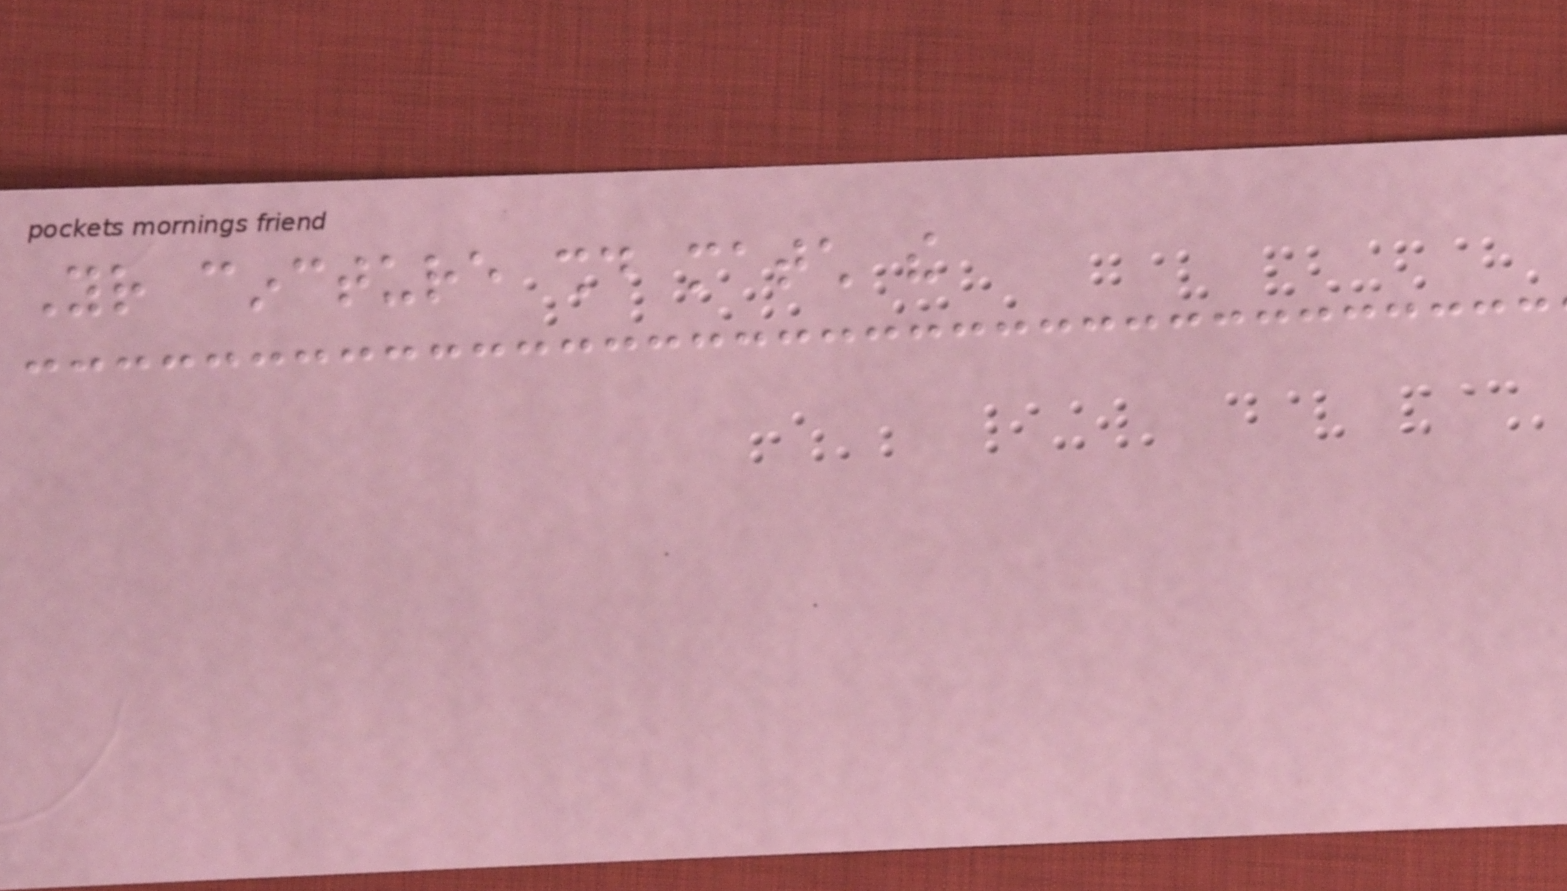Your cincture should match the
